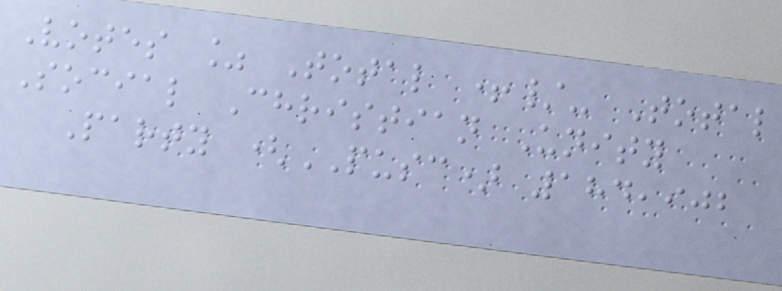Votes % Total +/- Total
Social Christian Unity
Party (PUSC) 184,902
